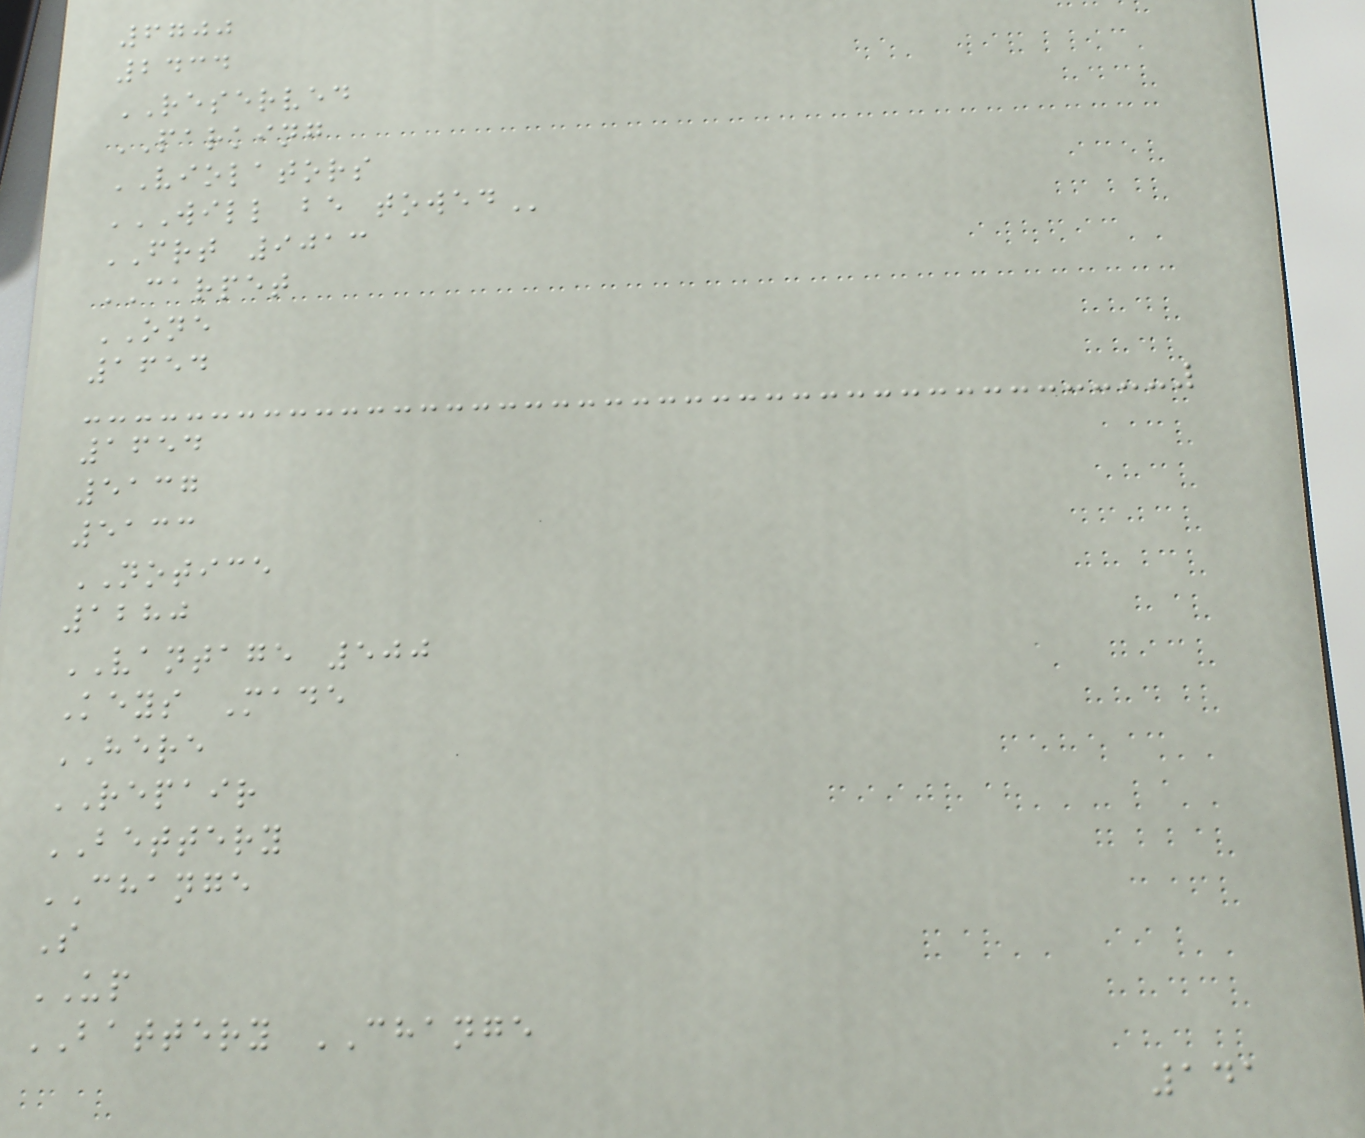6700
2434
RESERVED
PARKING
VIOLATORS
WILL BE TOWED
FRT 9013
CARPET
ONE
1654
1654
5137
5133
NOTICE
1280
VANTAGE 500
Keys Made
HERE
REPAIR
BETTERY
CHANGE
S
UP
BATTERY CHANGE
141
